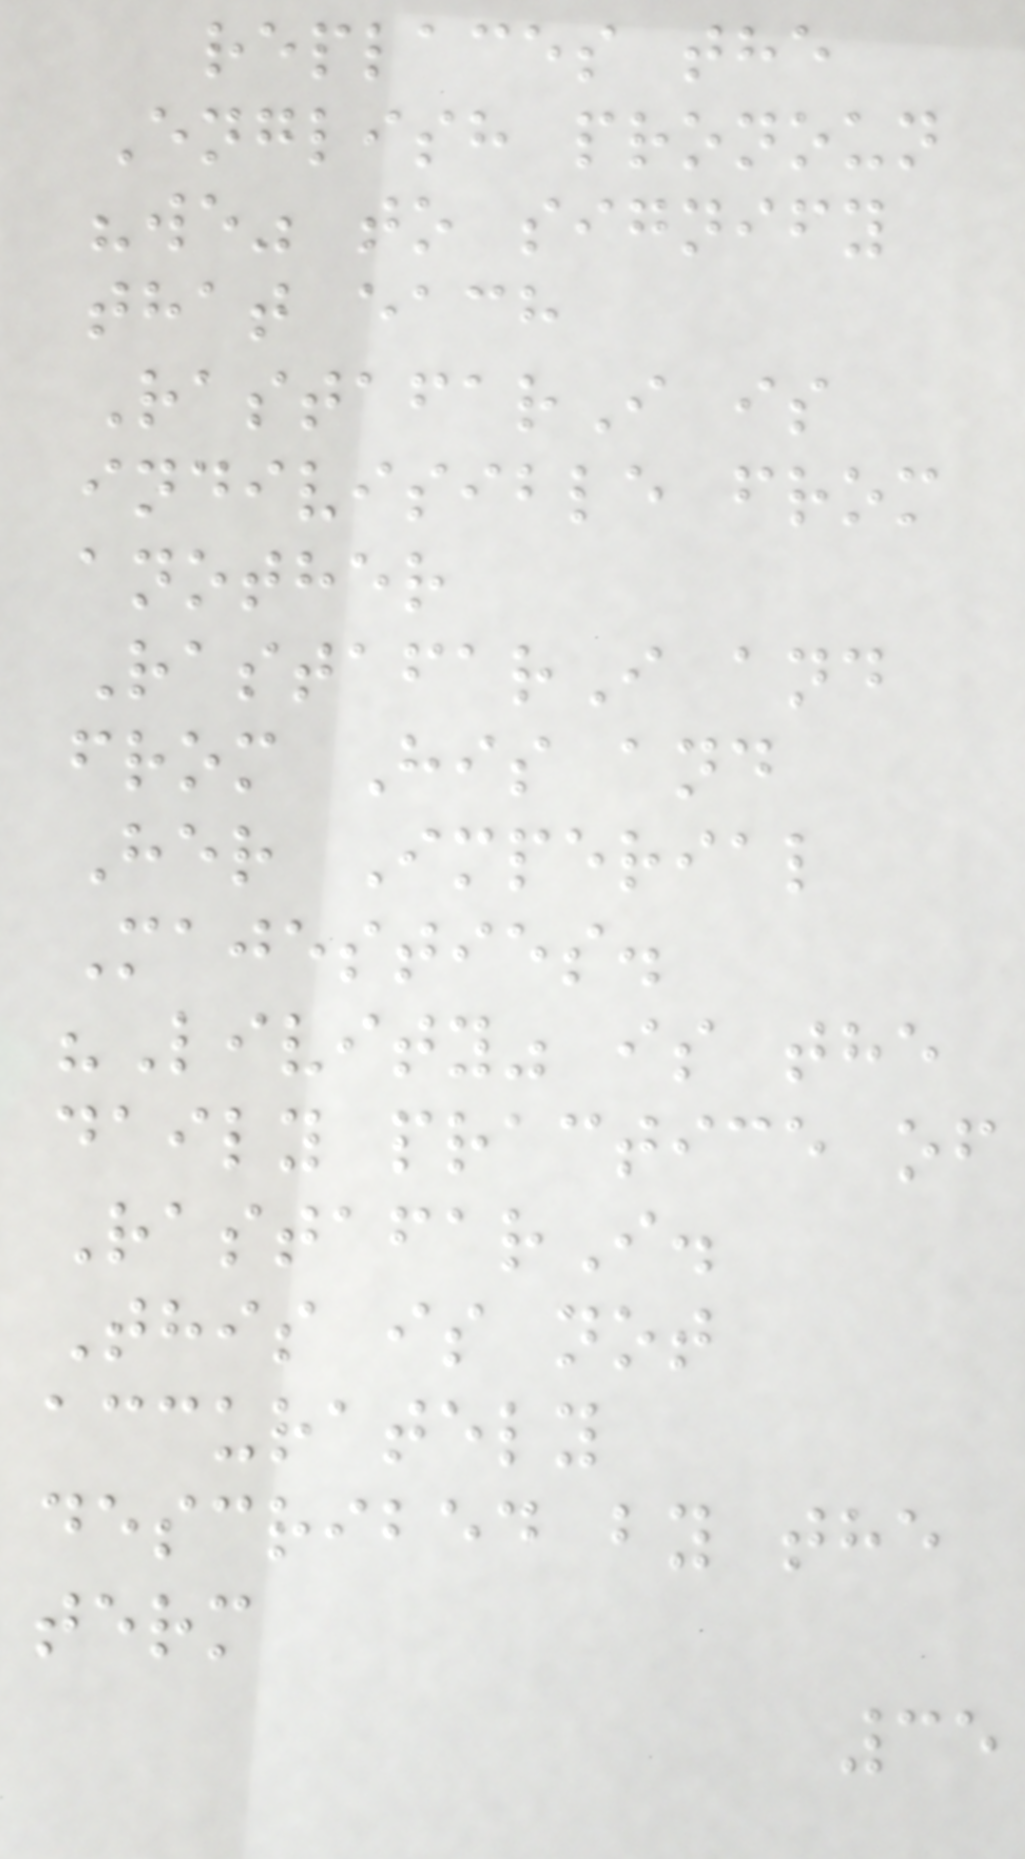replaces the
English pronoun
"we" to signify
that each
RastafarI is
indivisible from
another
RastafarI and
from His and
Her Imperial
Majesties.
"Livity" is the
daily practice of
RastafarI.
This is not
accurately
described by the
term
35
